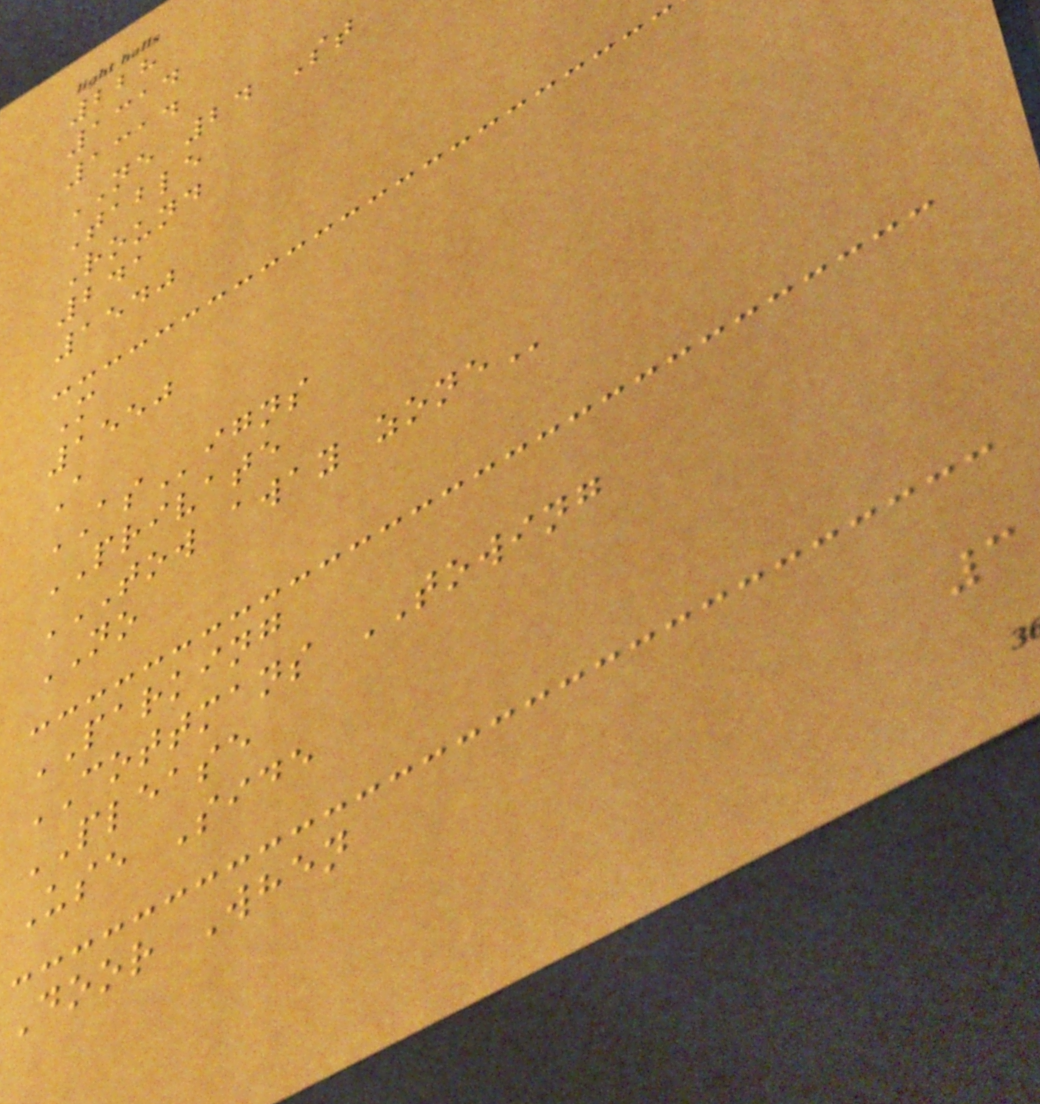228
1314
1314
NE 24 St
Table
Round
241
1540
M
1550
A
ASigns
PRIVATE
TOW AWAY ZONE
NO
PARKING
COTTMANS TOWING
PLEASE
Use Side
Door When
3
